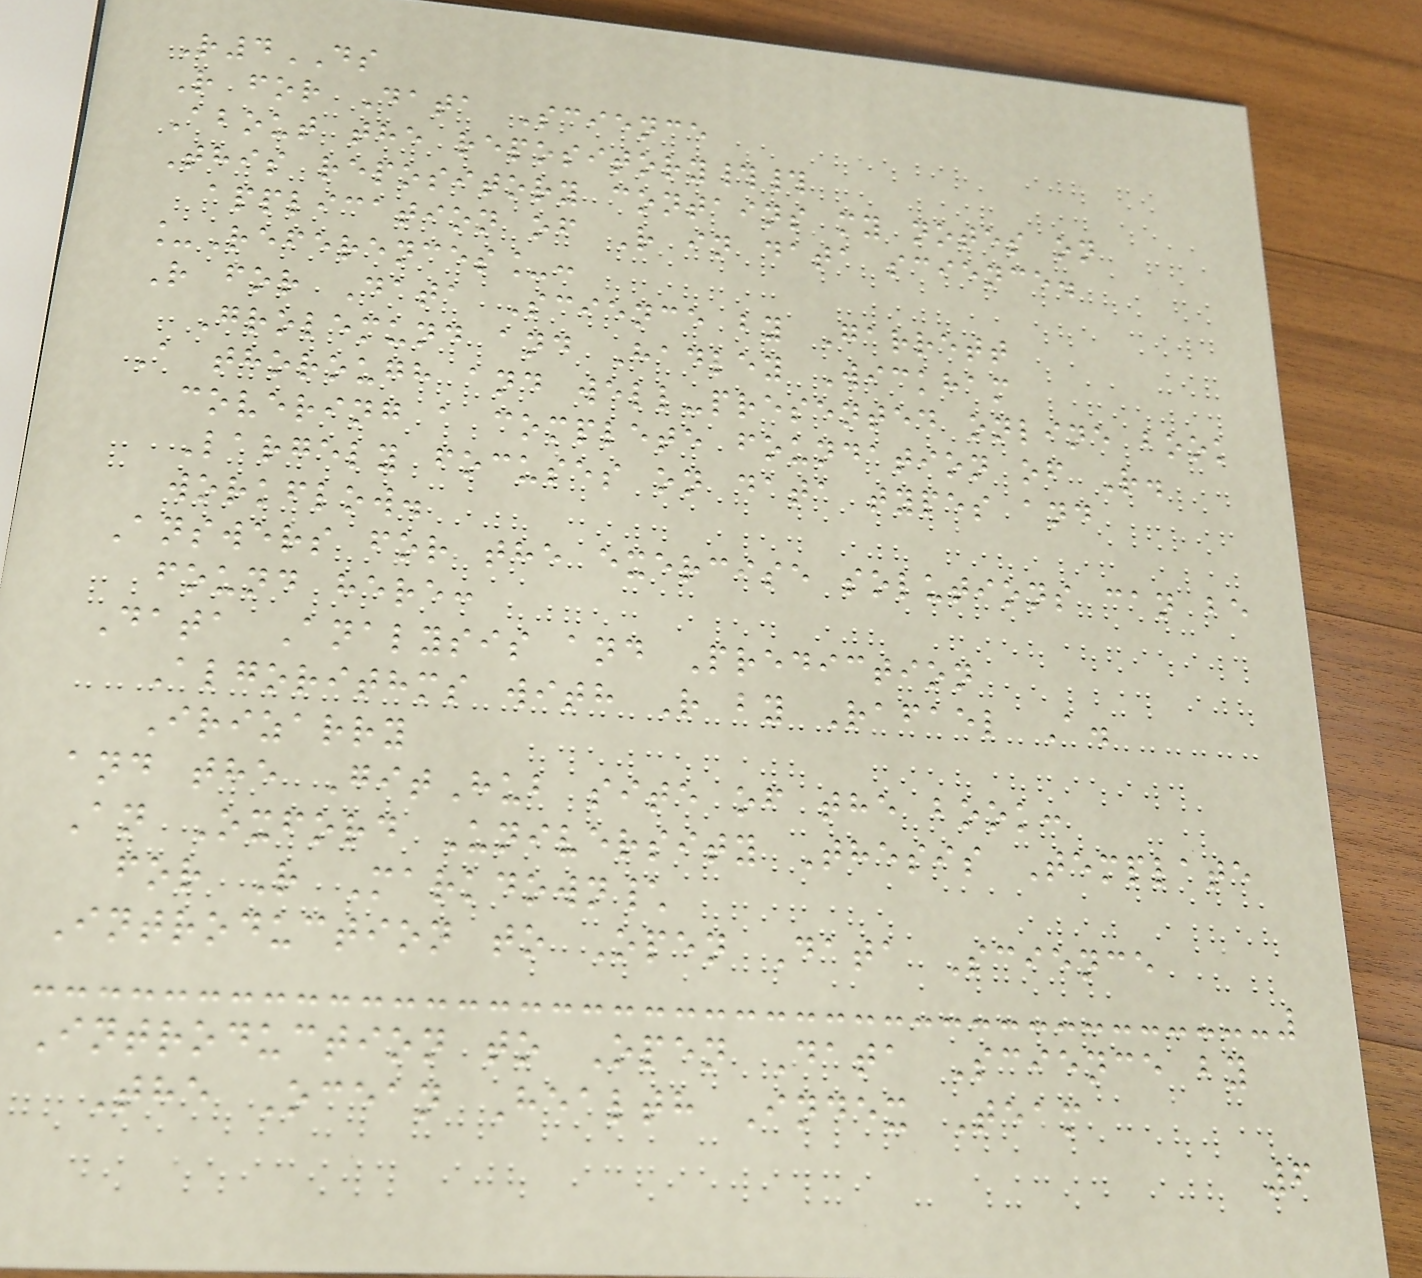R4DS
R for Data Science
About the repository##
This repository contains my notes on
application of R in data science.
_References_:
R for Data Science by Garrett
Grolemund and Hadley Wickham
A thorough and well-presented online book
covering a complete foundation of R.
Largely focuses on data types and
workflow.
Answers for the exercise solutions can be
found here:
Data Analysis and Prediction
Algorithms with R by Rafael A.
Irizarry
and the GitHub site of the book:
An Oxford University Thesis Template
for R Markdown\
Introduction to Open Data Science
Introduction to Open Data Science by
The Ocean Health Index Team
6
